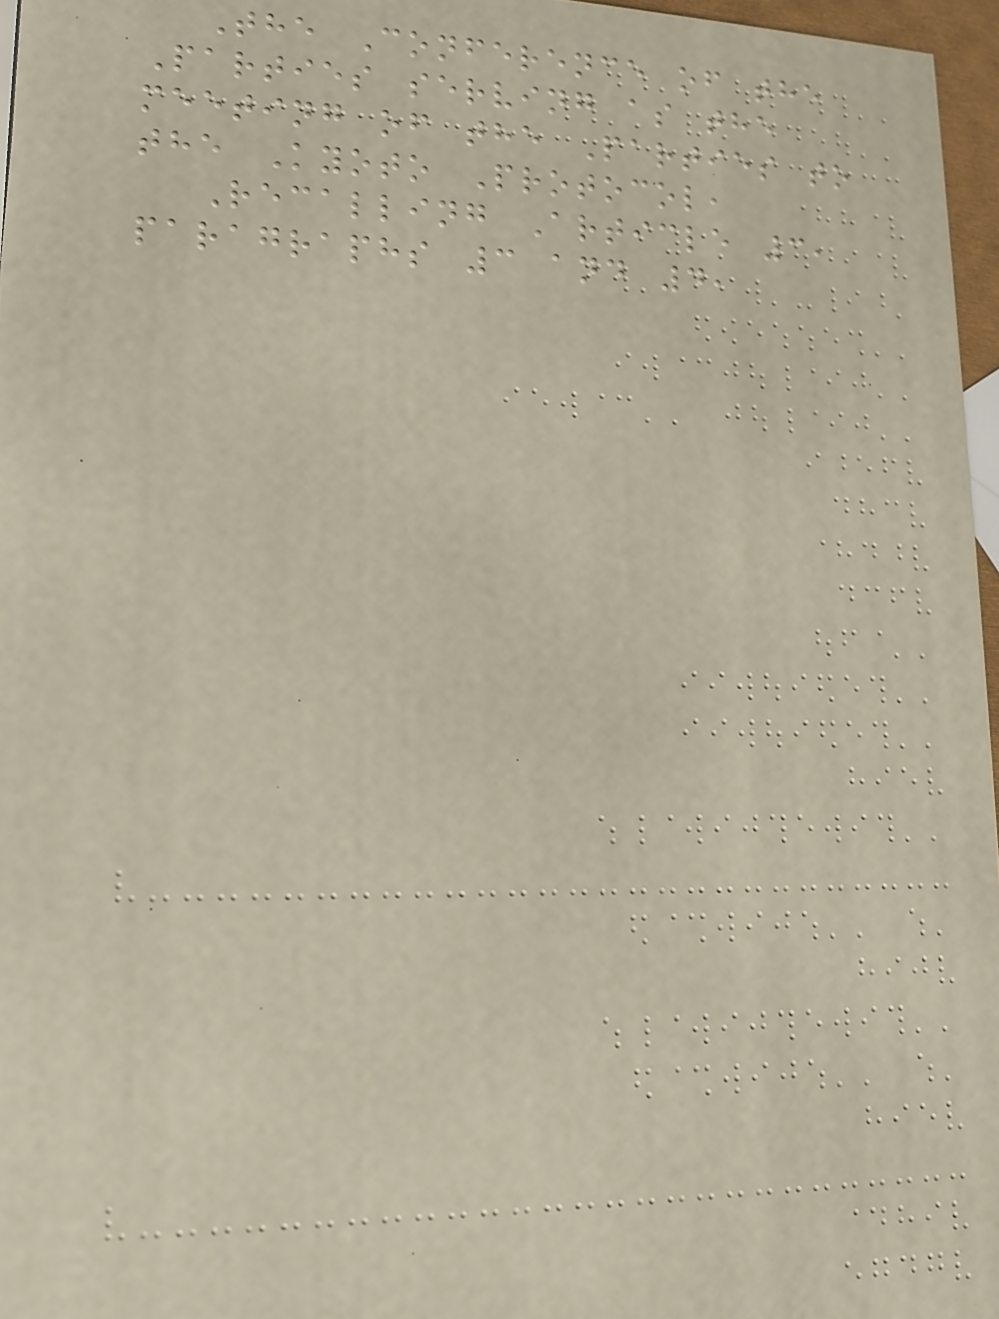The Conference of the
Parties serving as the
meeting of the Parties to
the Kyoto Protocol,
Recalling Article 3,
paragraphs 3 and 4,
